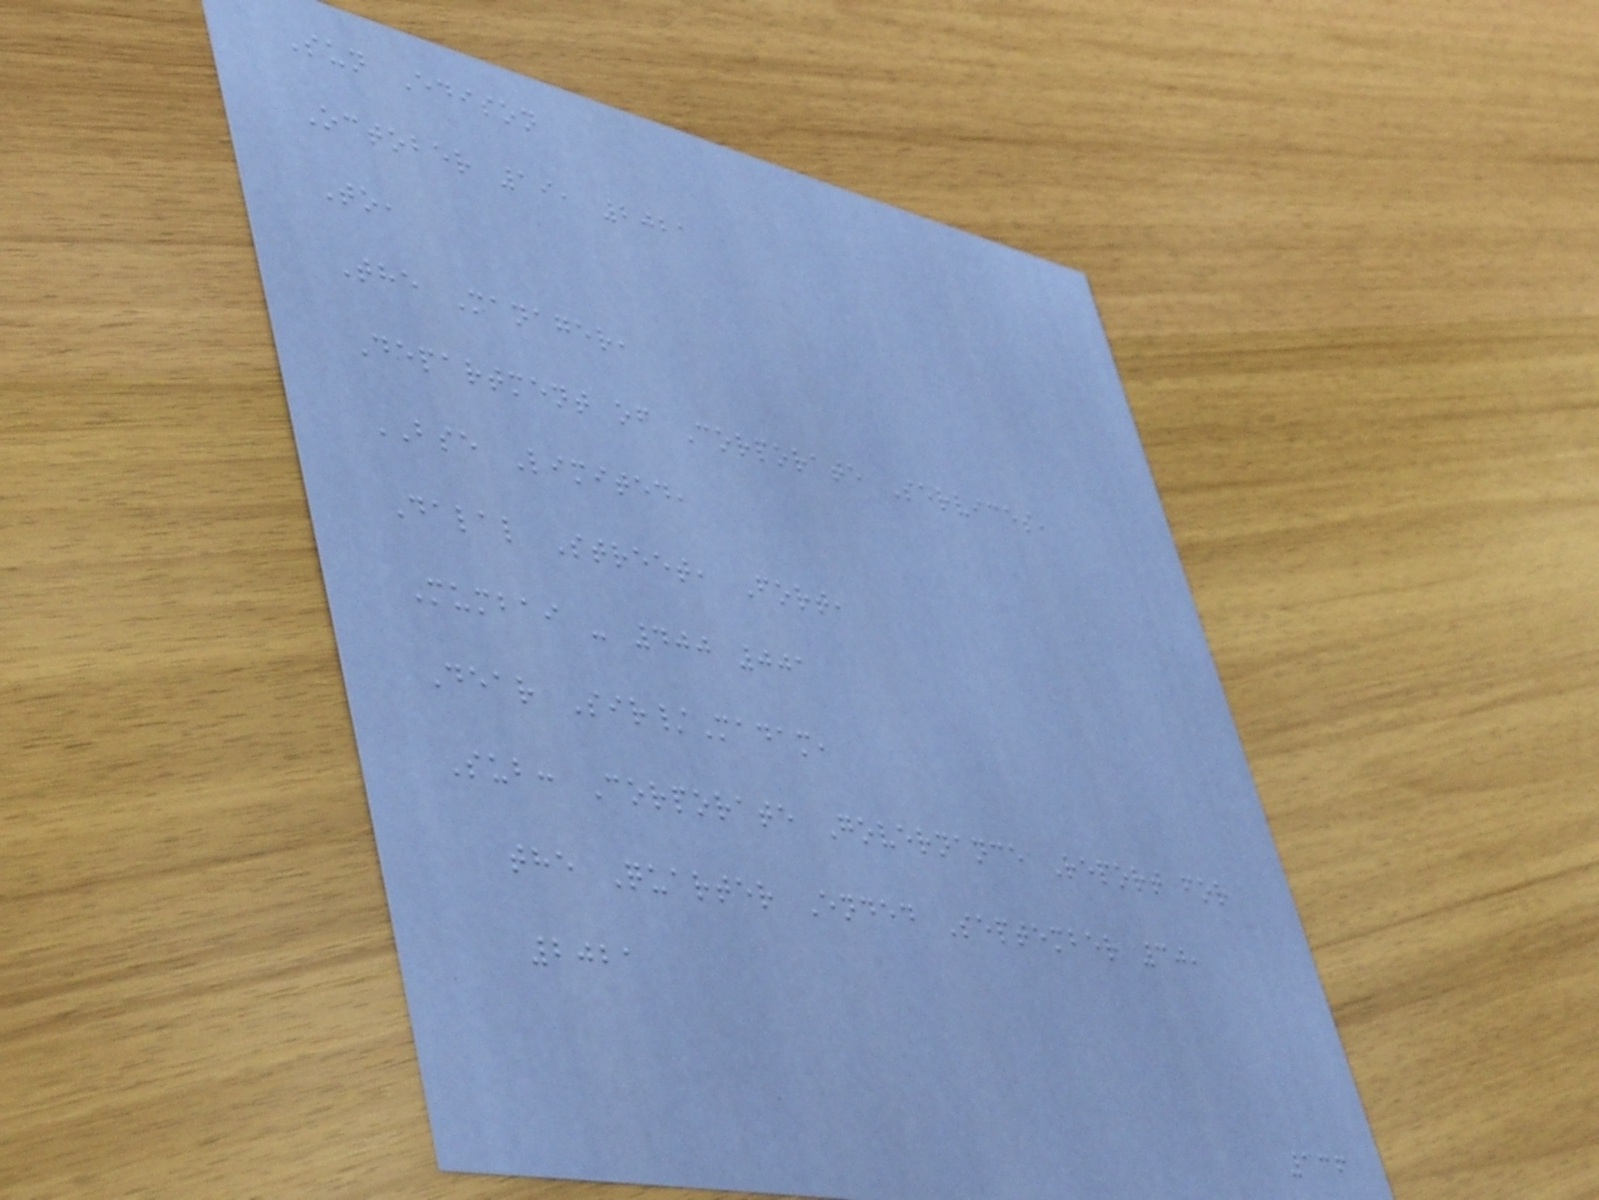Sun Edison
October 19, 2021
To,
The Manager,
Department of Corporate Services,
BSE Limited,
Dalal Street, Fort,
Mumbai - 400 001
Dear Sir/Madam,
Sub: Corporate Governance Report for
the Quarter Ended September 30,
2021
136
